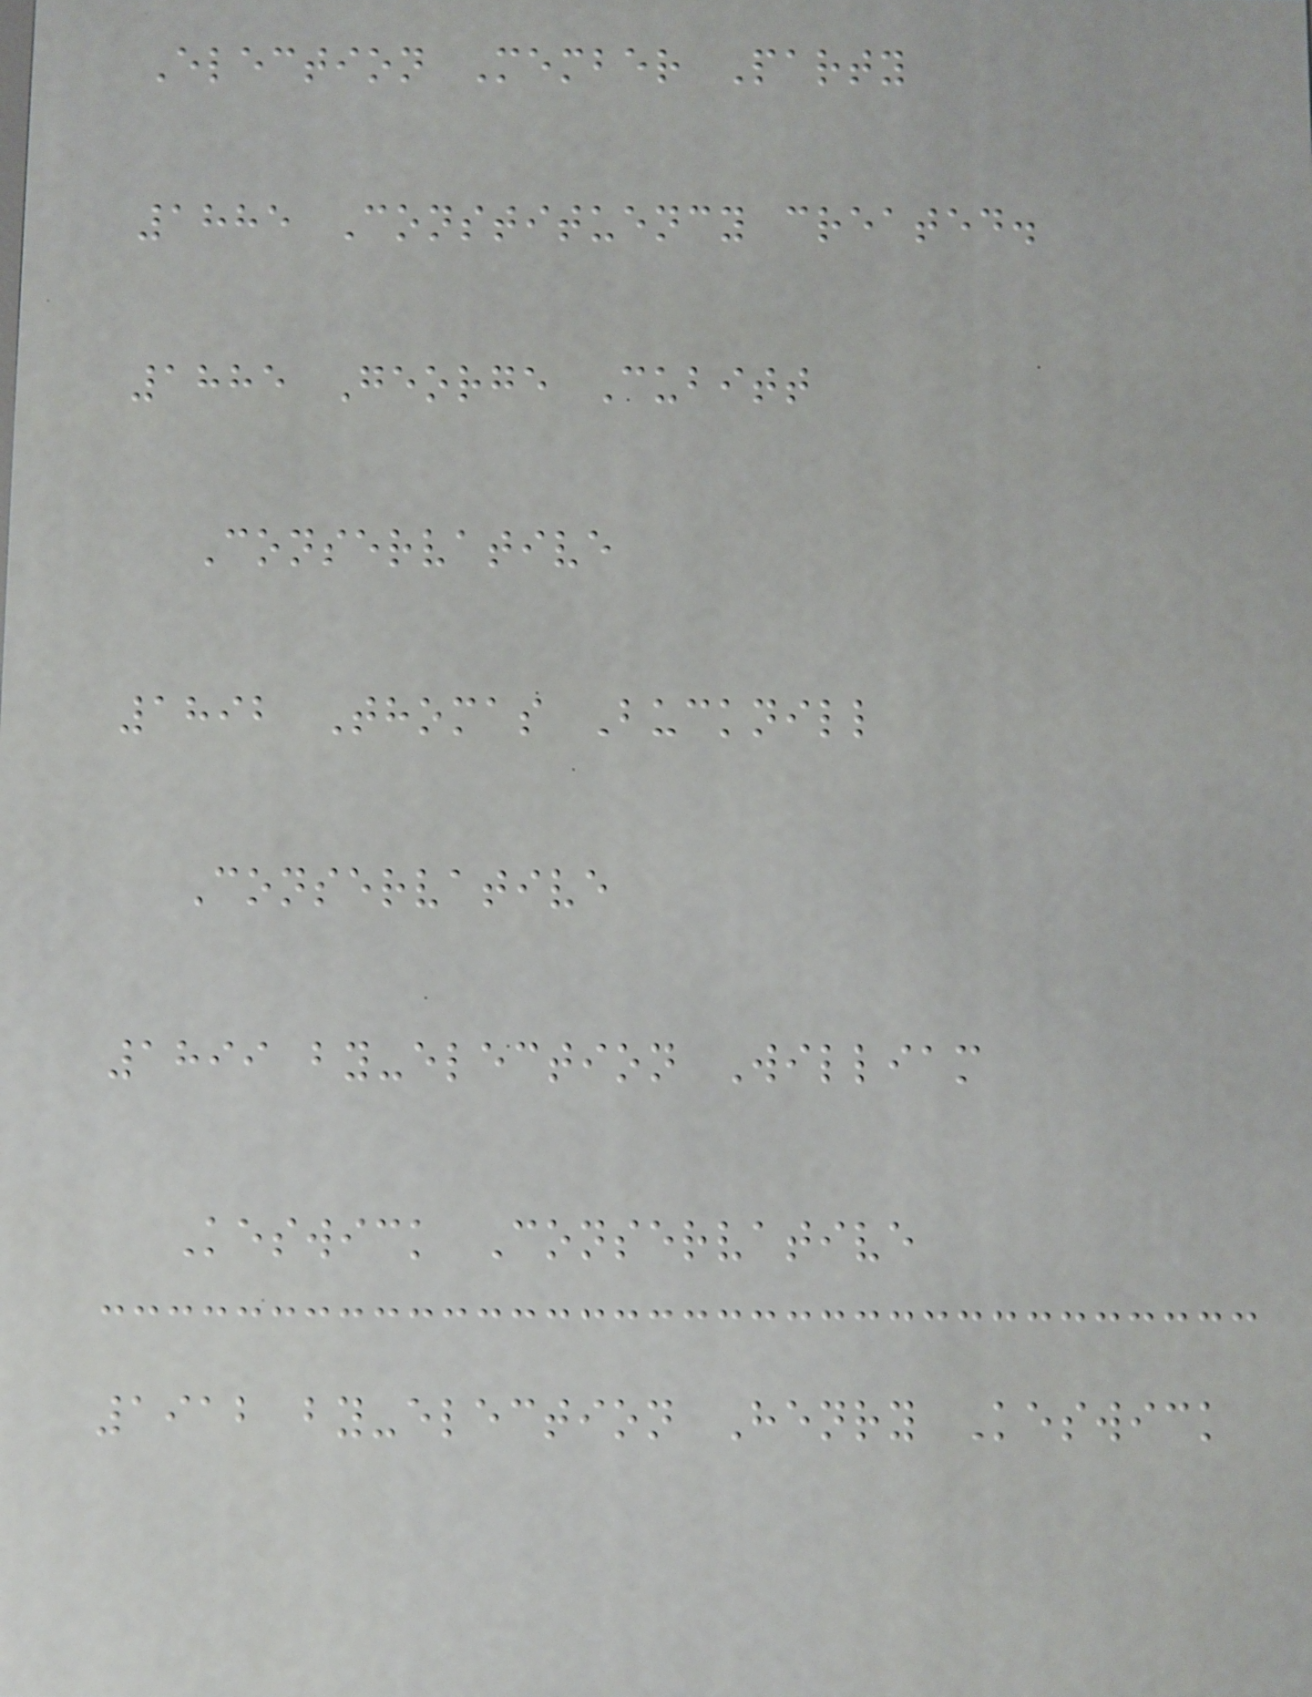Election Member Party
1885 Constituency created.
1885 George Cubitt
Conservative
1892 Thomas Bucknill
Conservative
1899 by-election William
Keswick Conservative
1912 by-election Henry Keswick
